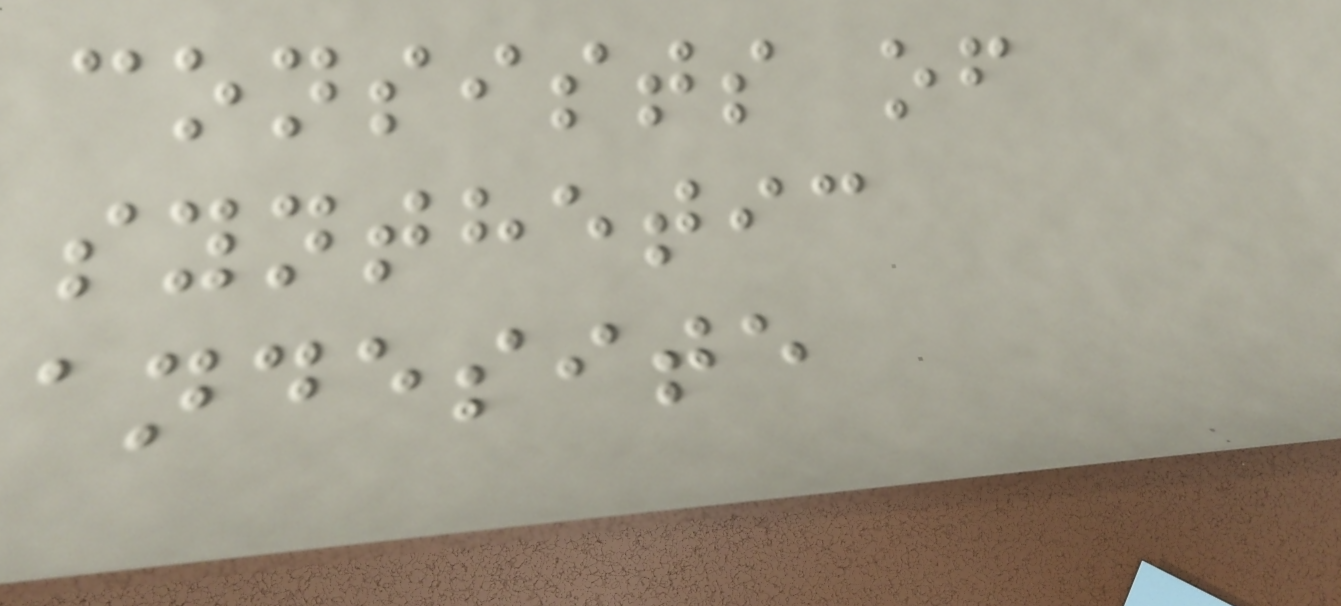consists of
synthetic
andesite
